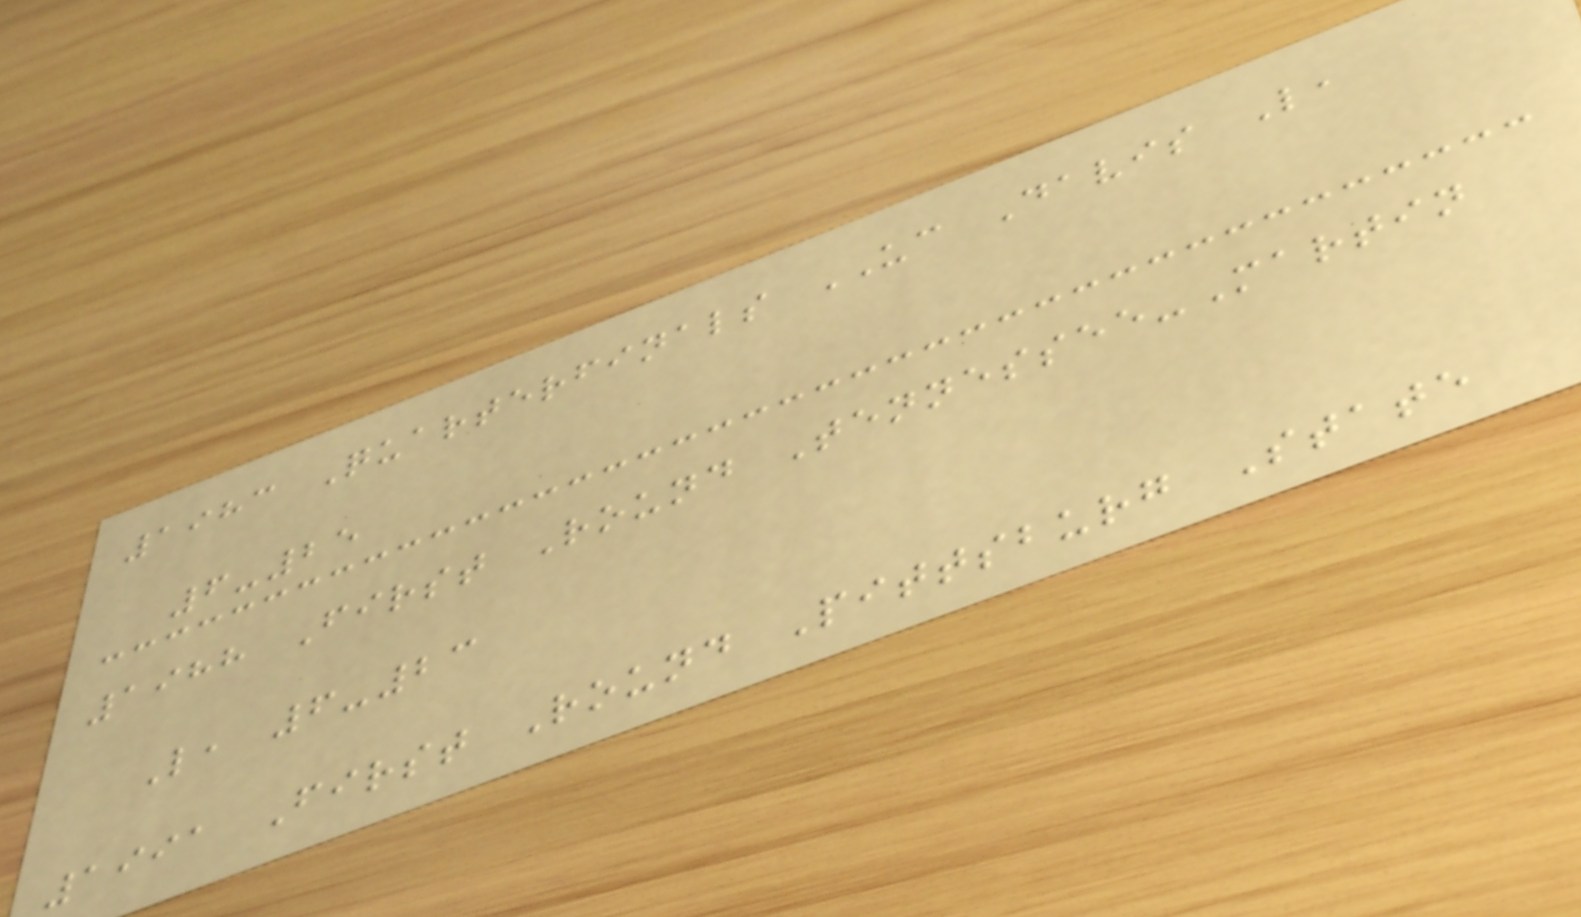1983 Quarterfinals UC Davis L,
6-25
1988 First Round Tennessee-Martin
L, 6-23
1991 First Round Pittsburg State
